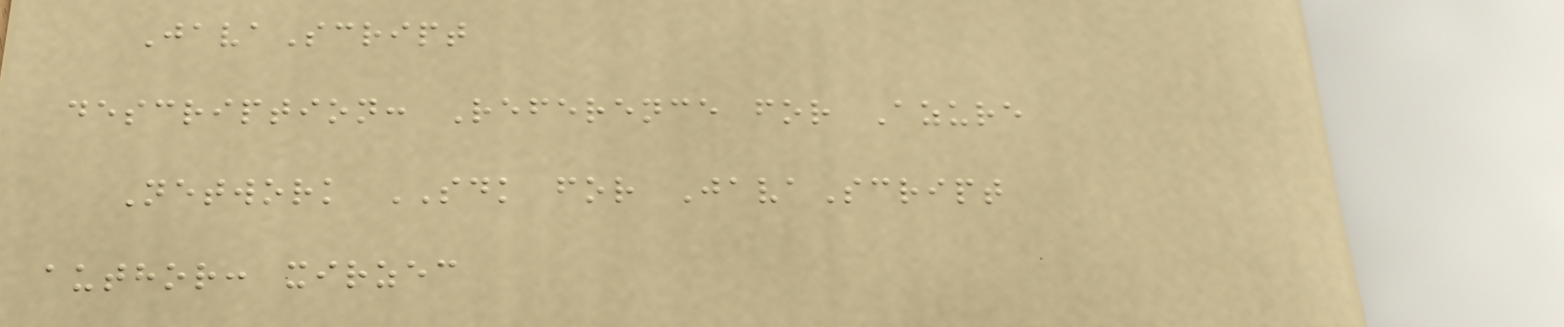JavaScript
description: Reference for Azure
Network SDK for JavaScript
author: xirzec
